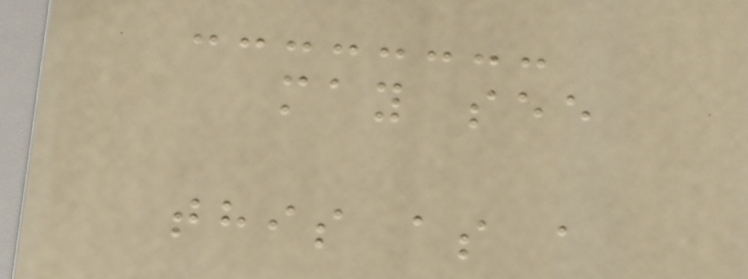may see
this as a
